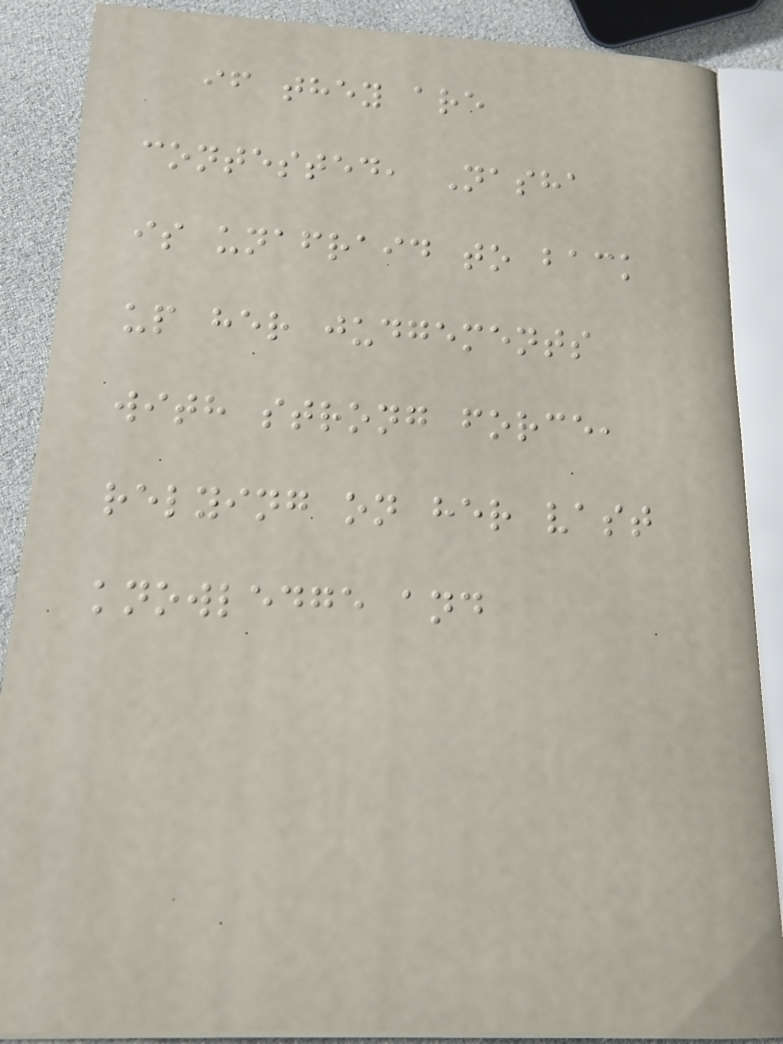if they are
contested, Nasha
is unafraid to back
up her judgements
with strong force,
relying on her vast
knowledge and
